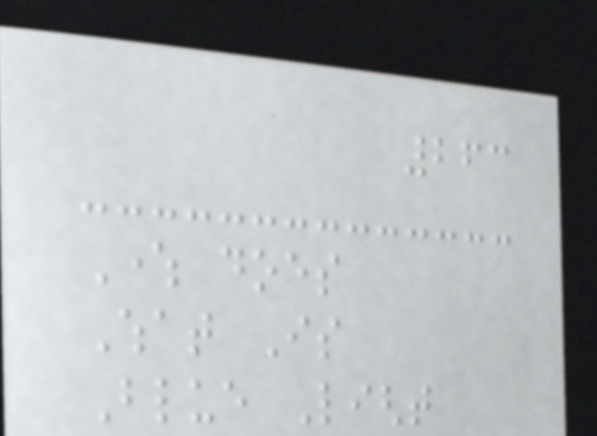263
Where does
What Is
Blue Light
